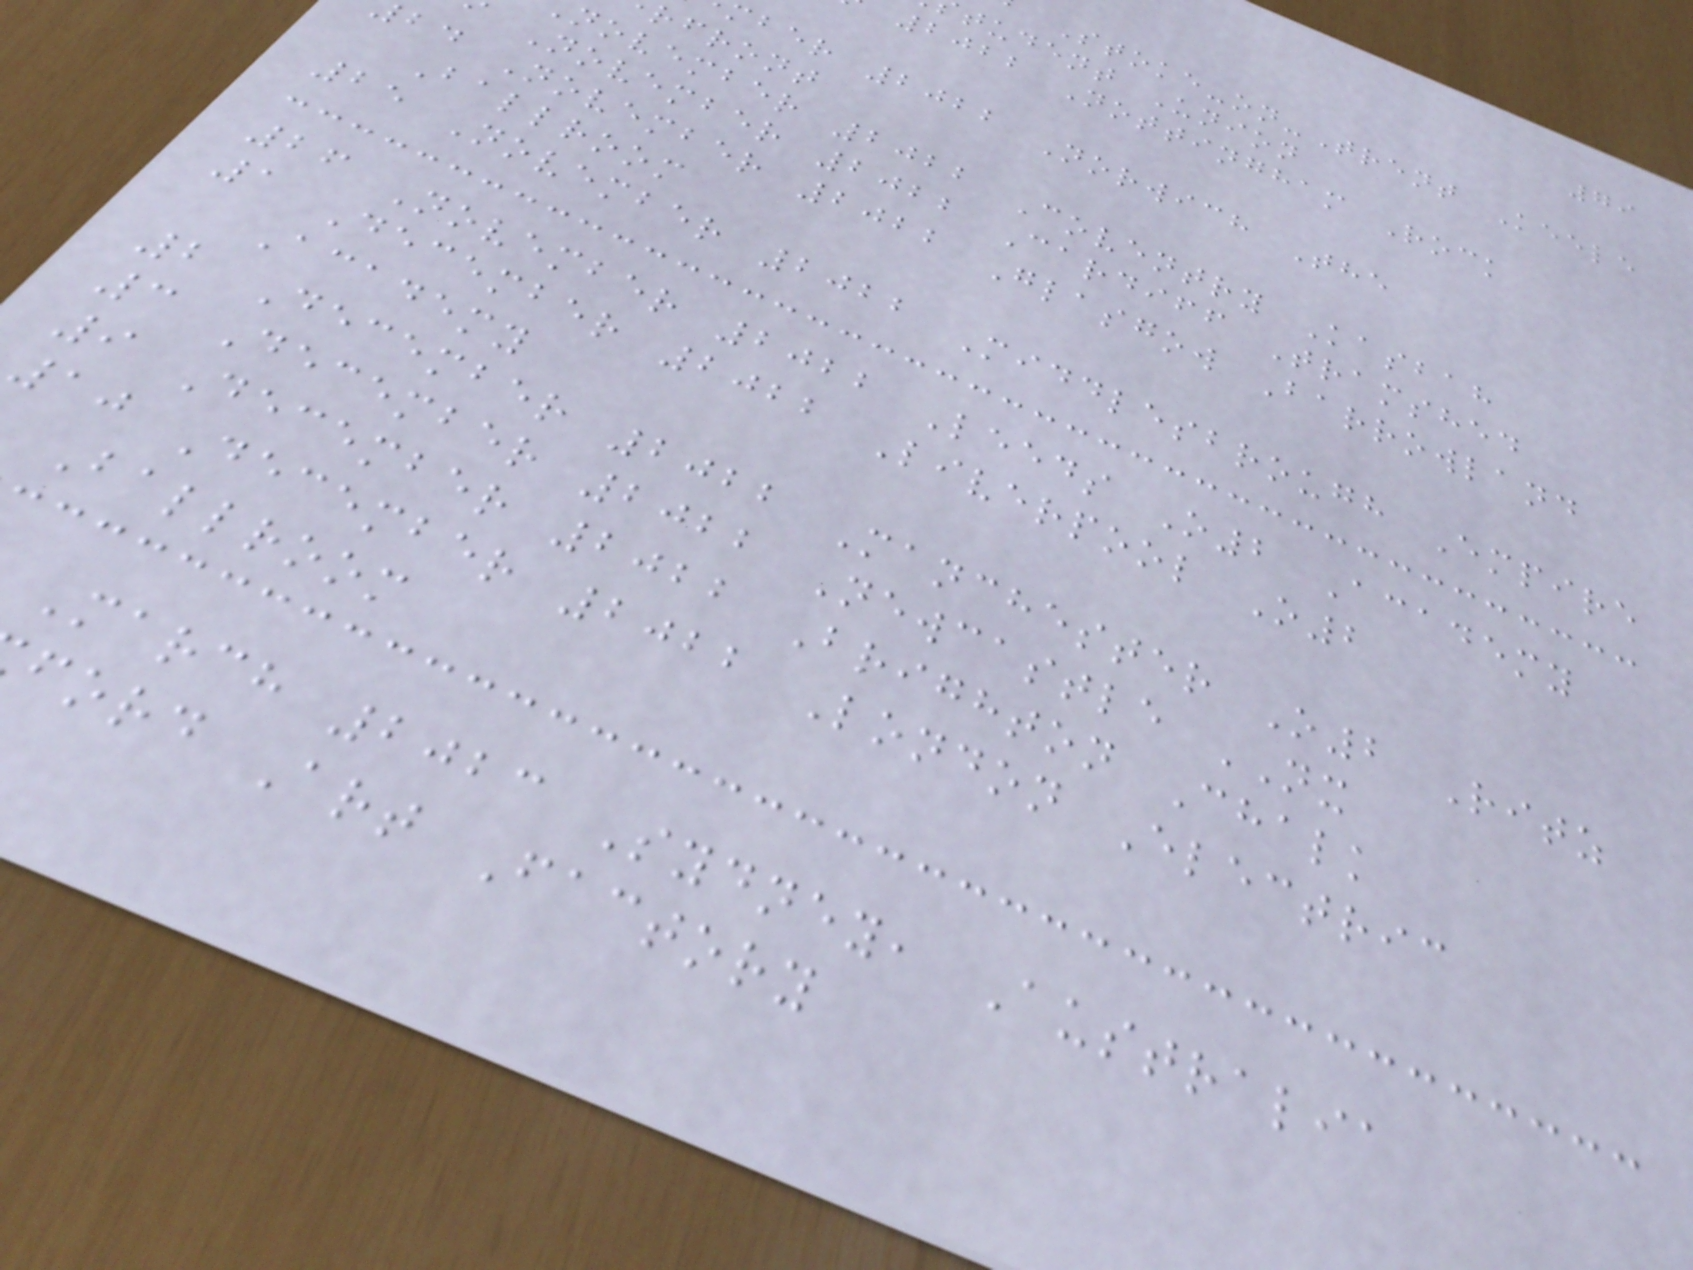79
Stoke-on-Trent Keele
tudent Union
2022 Nottingham Rock
mber 2022 Norwich The
rfront
november 2022 Coventry Kasbah
November 2022 Cardiff Tramshed
bd November 2022 Glasgow Barrowland
Ballroom
25 November 2022 Middlesbrough Empire
26 November 2022 Leeds O2 Academy
1 December 2022 Liverpool O2
Academy
2 December 2022 Manchester O2 Ritz
3 December 2022 Newcastle NX
9 December 2022 Brighton Chalk
10 December 2022 London Electric
Ballroom
March 2023 Sydney, Australia
ford Art Factory
